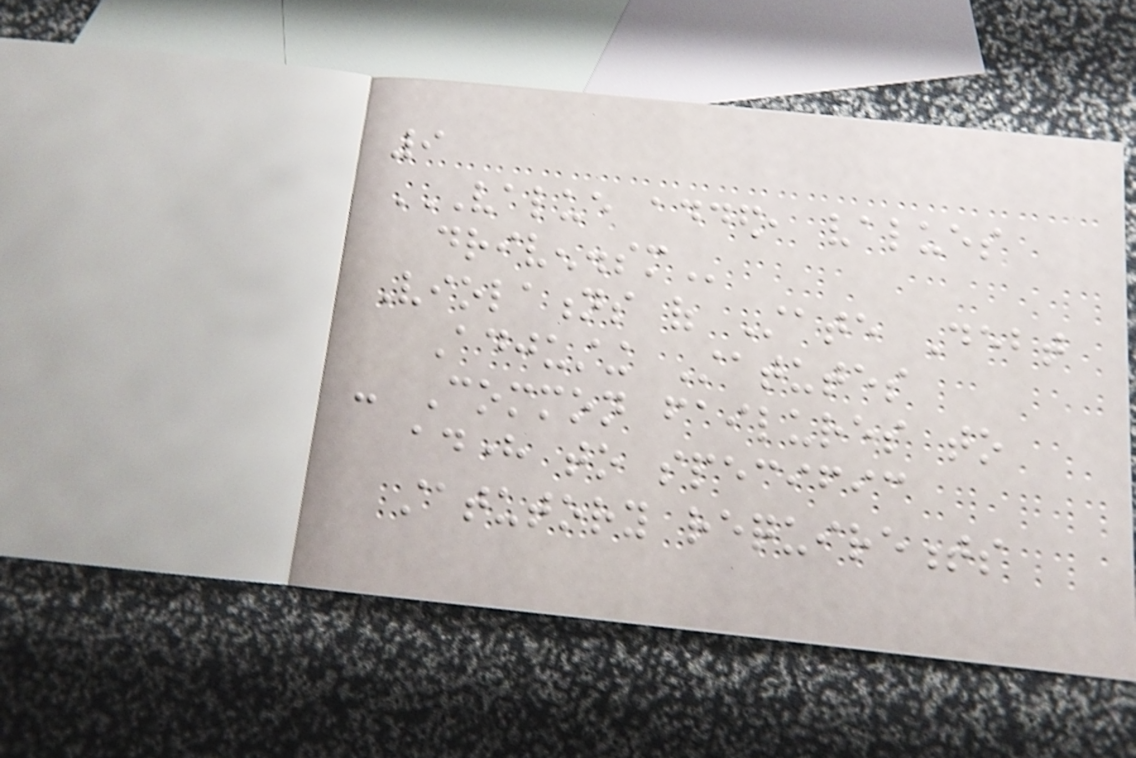9
VALUE ADDED, VALUES
DRIVEN.SM
Violations of State Debt
Adjusting Statutes
- Common failures to
adhere to specific
statutory requirements
